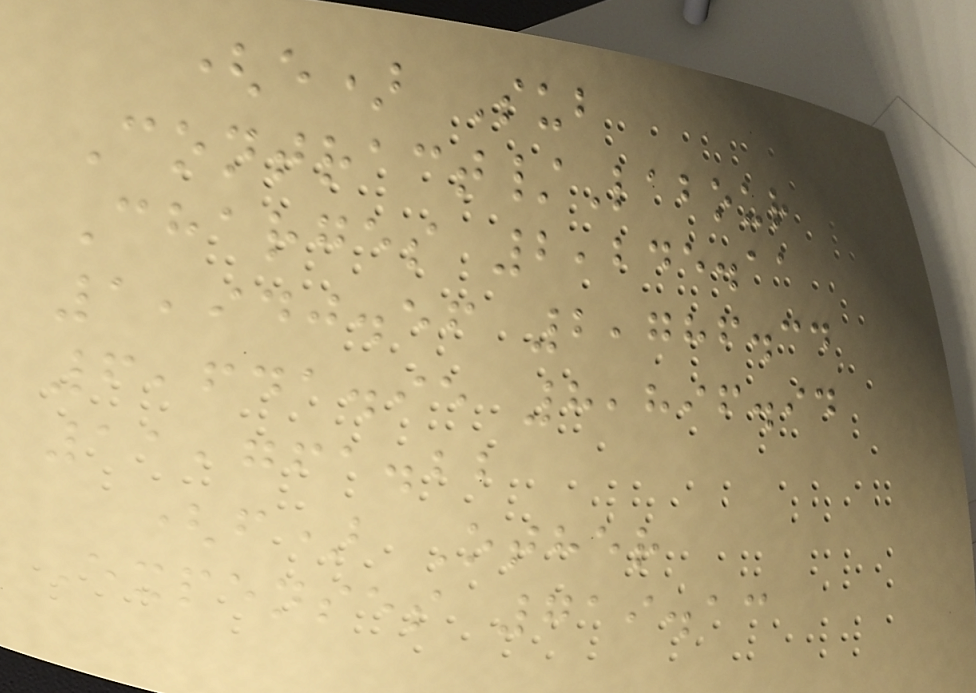(e) Sub
Contract/Labour
Charges 2,245.11
1,940.56 2,786.34
6,641.95 8,896.94
11,761.22
(f) Other
Expenses 719.13
